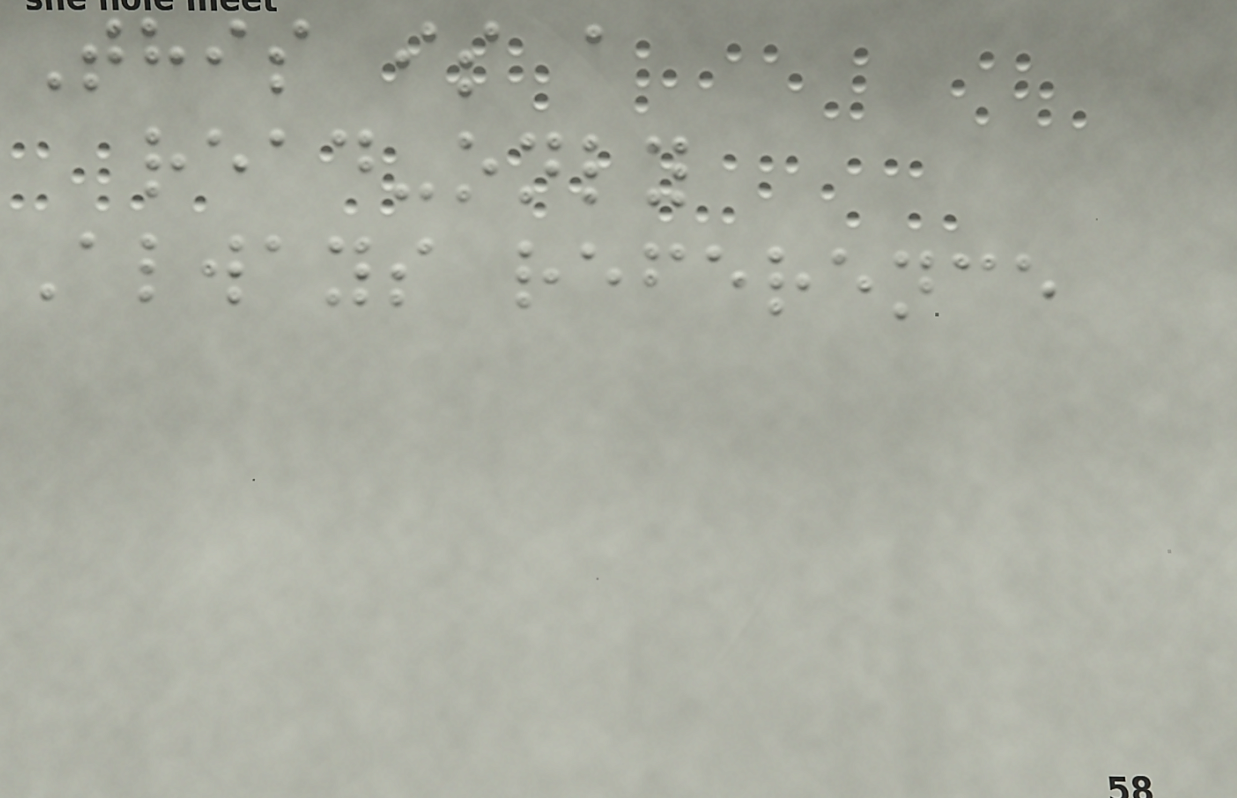This is a
read-only
Always reference
